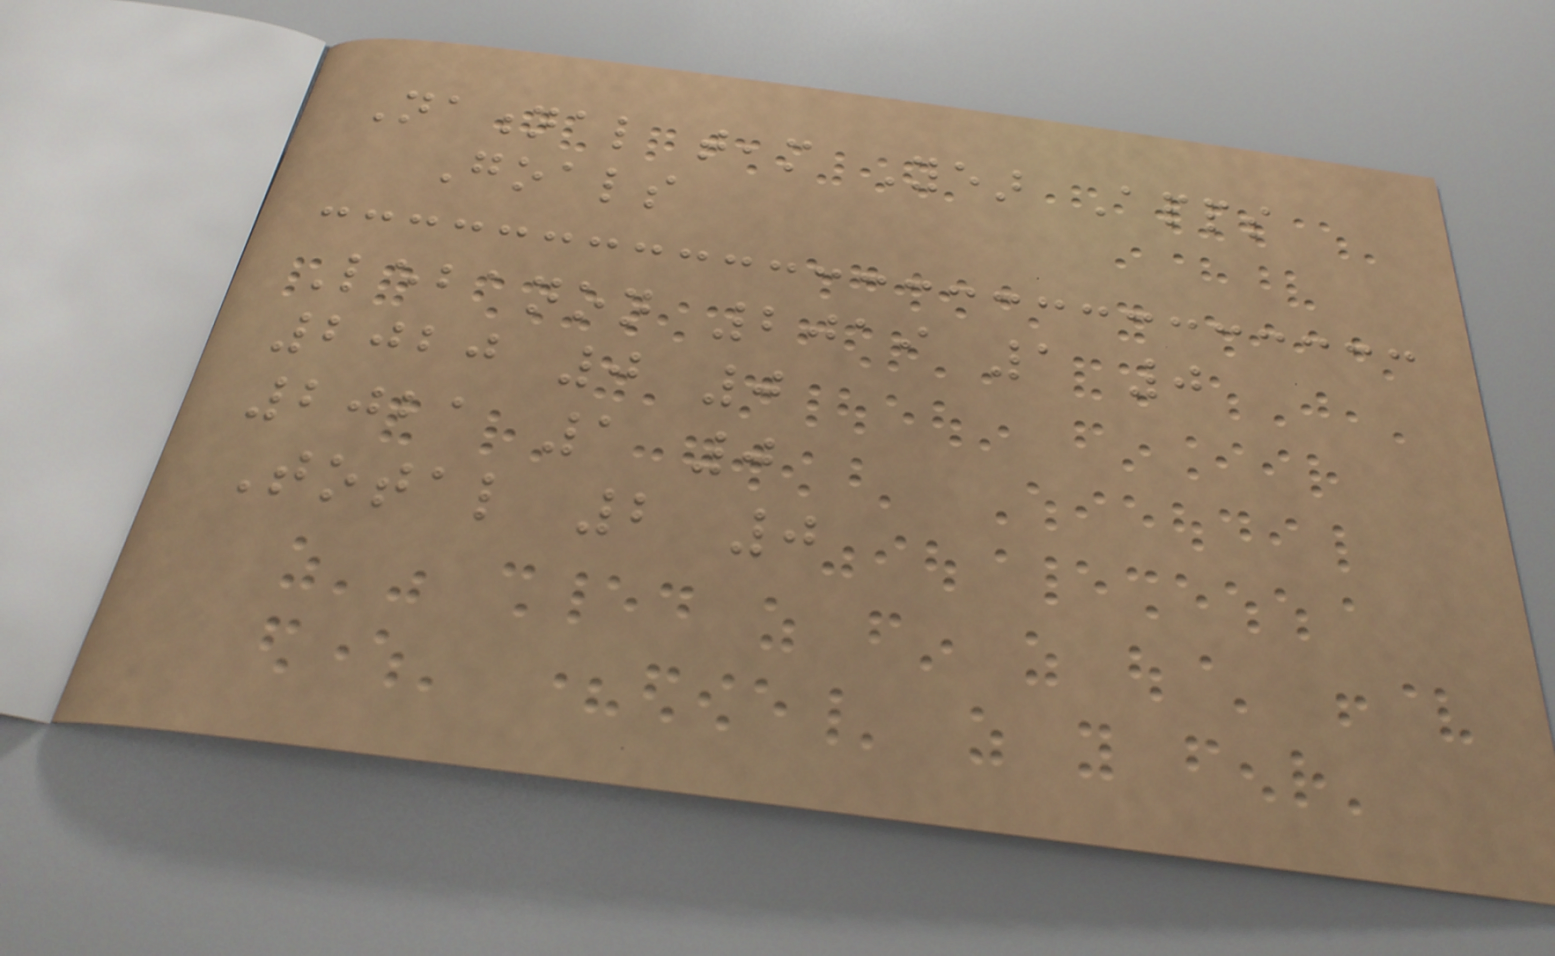National team Year Apps
Goals
Lebanon 2019 1 0
2020 0 0
2021 1 0
Total 2 0
